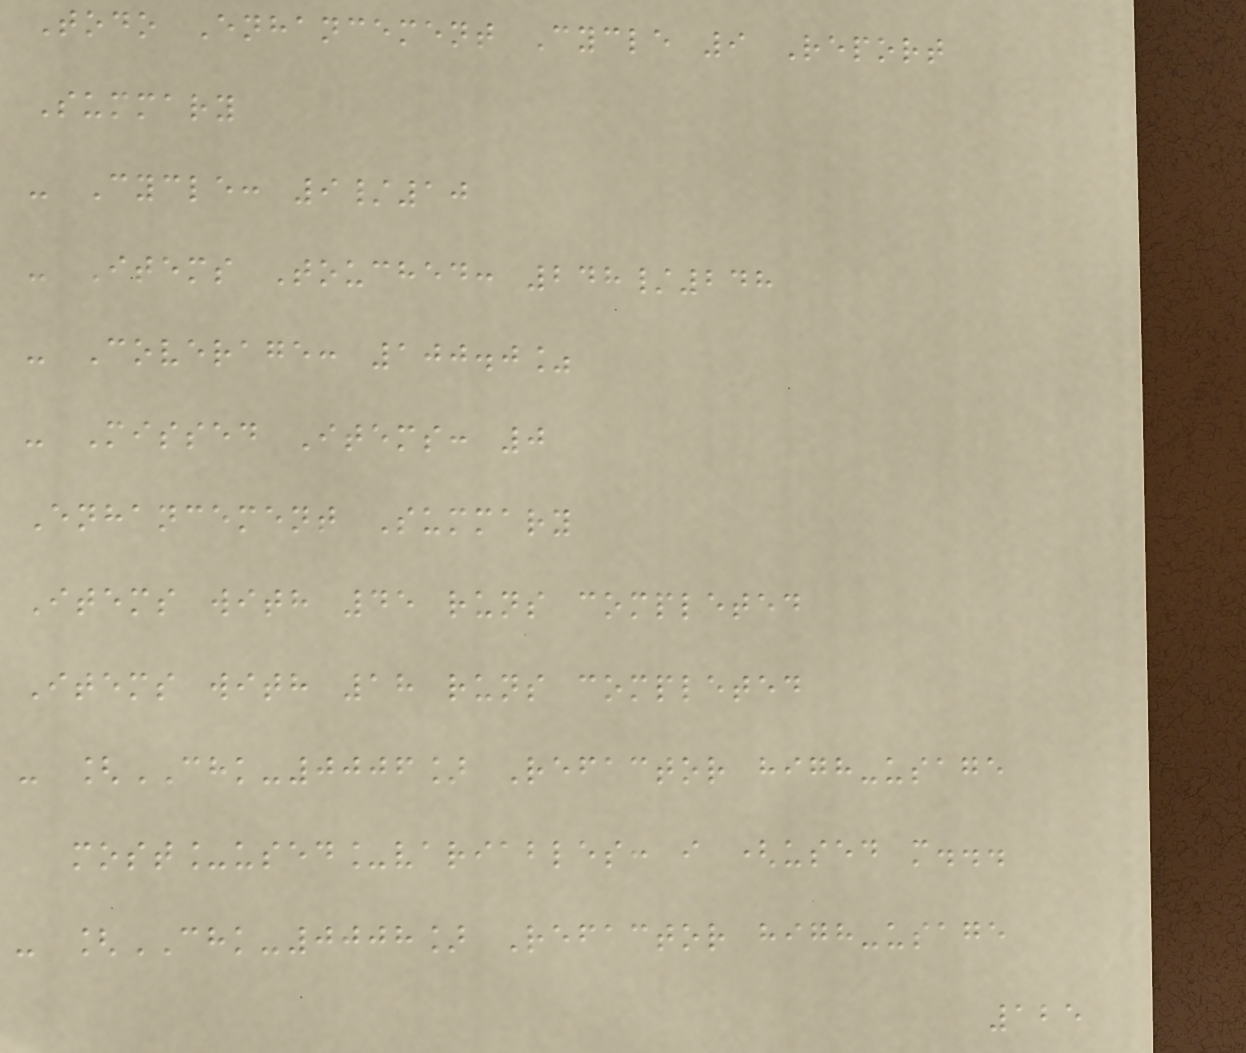Todo Enhancement Cycle 9 Report
Summary
- Cycle: 9/10
- Items Touched: 248/248
- Coverage: 100.0%
- Missed Items: 0
Enhancement Summary
Items with 45 runs completed
Items with 18 runs completed
- [CHK-0006] Refactor high-usage
most_used_variables: i (used m...
- [CHK-0008] Refactor high-usage
125
